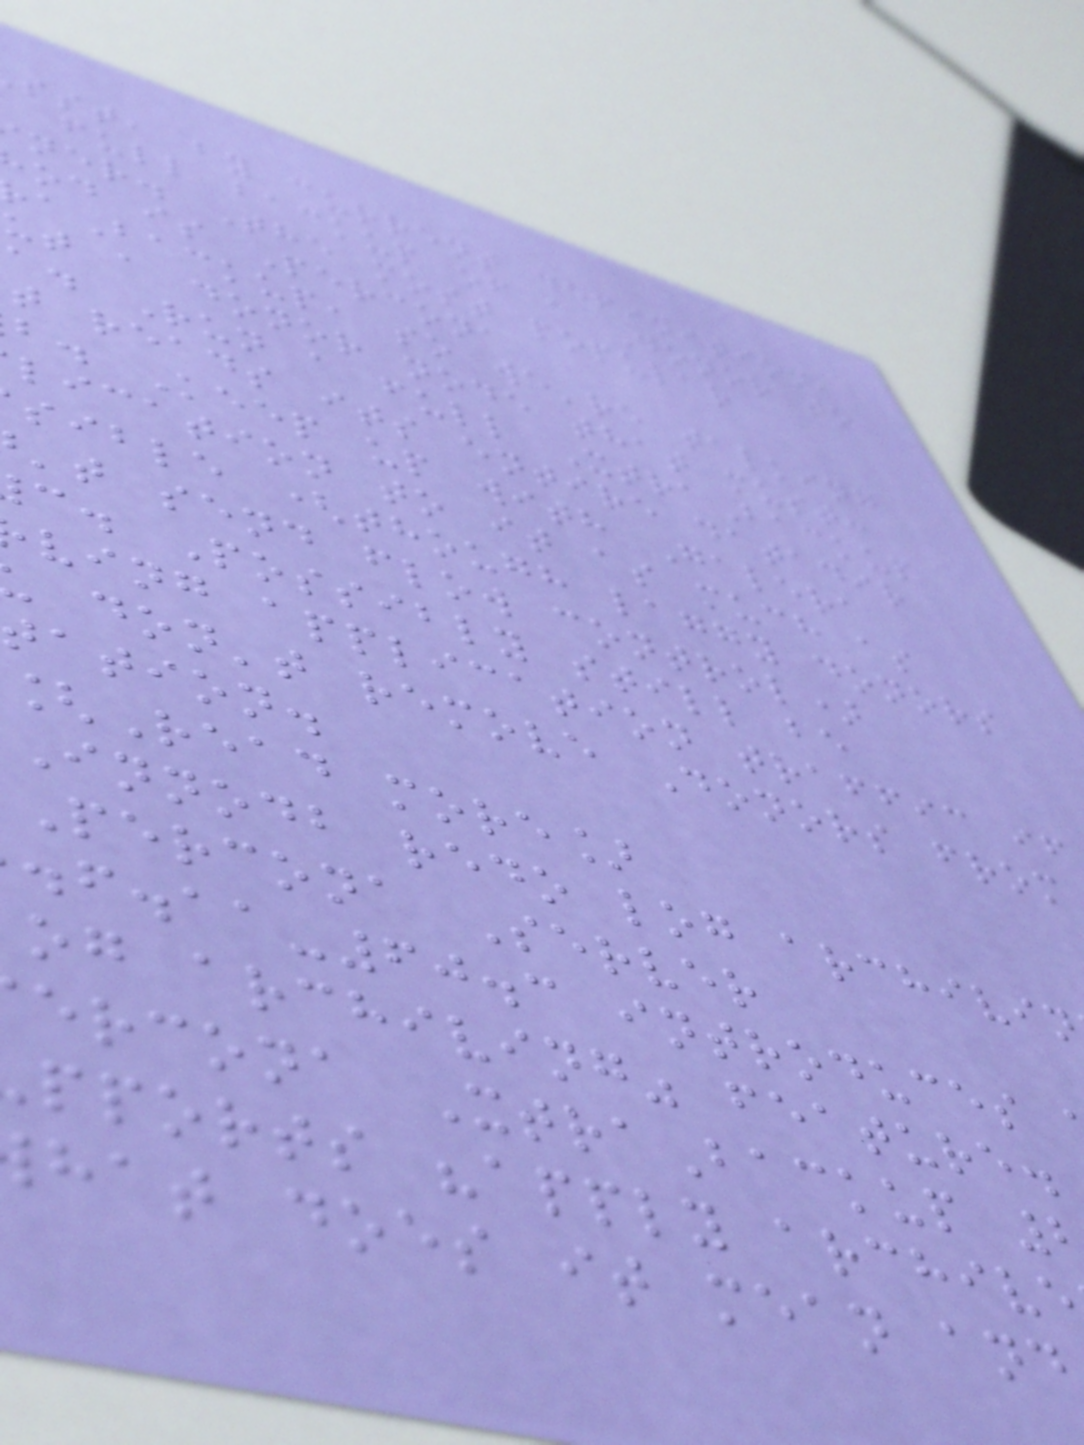sst, by current definition,
full backup of a Donor to
ner. The most popular
od is Percona
aBackup, so we're talking
ut a donor node that must:
a. Run a full XtraBackup
t reads its entire datadir
b. Keep up with Galera
lication to it as much as
sible (though laggy donors
't send flow control)
c. Possibly still be
ving application traffic if
don't remove Donors from
tation.
[Read more]
Innodb redo log archivin
Percona Server
-60.3 introduces
og archiving" feature.
ercona XtraBackup
pports "apply archive
hat does it mean and
